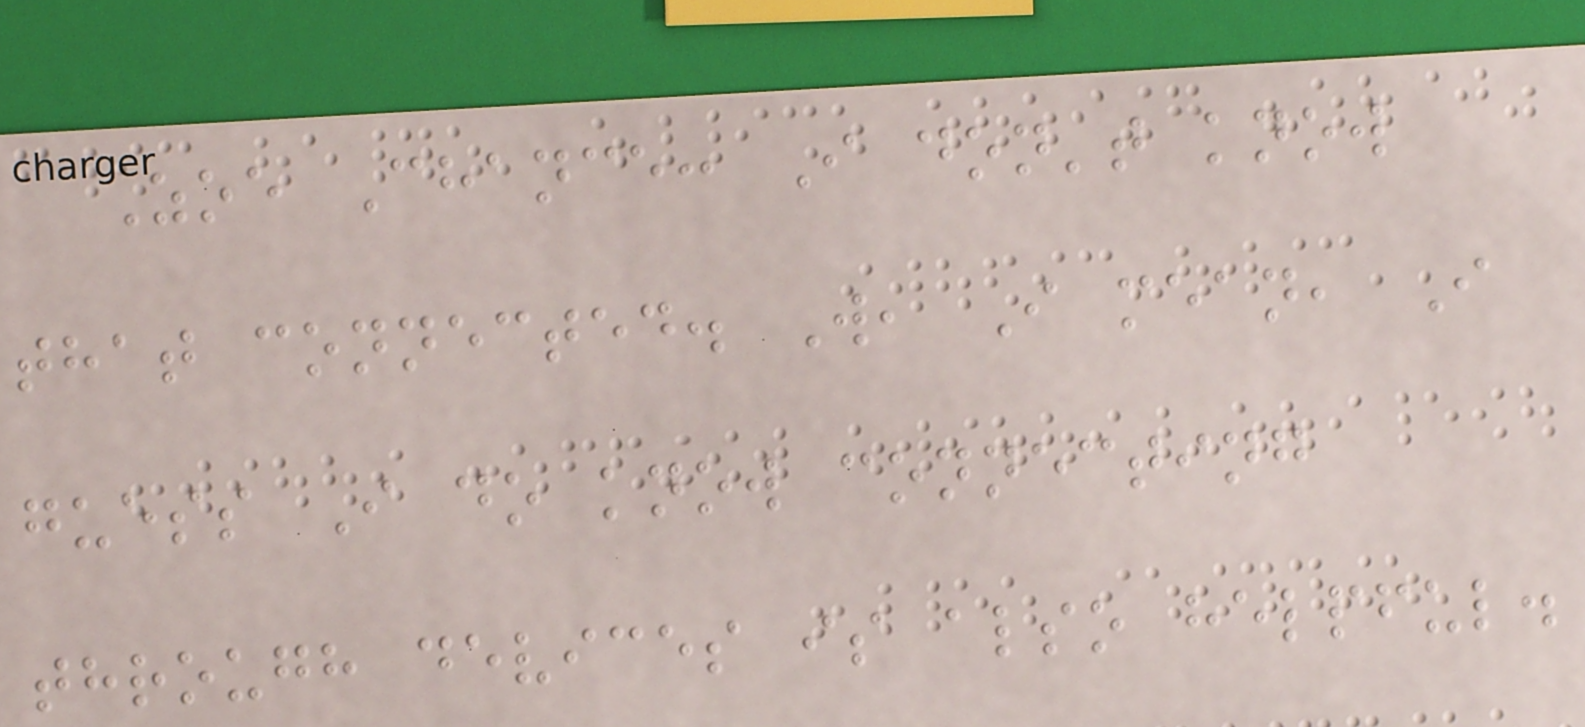Zoe Chance: I don't know
that connected. W, I mean, I
guess I do know connecting
through devices is also helpful.
